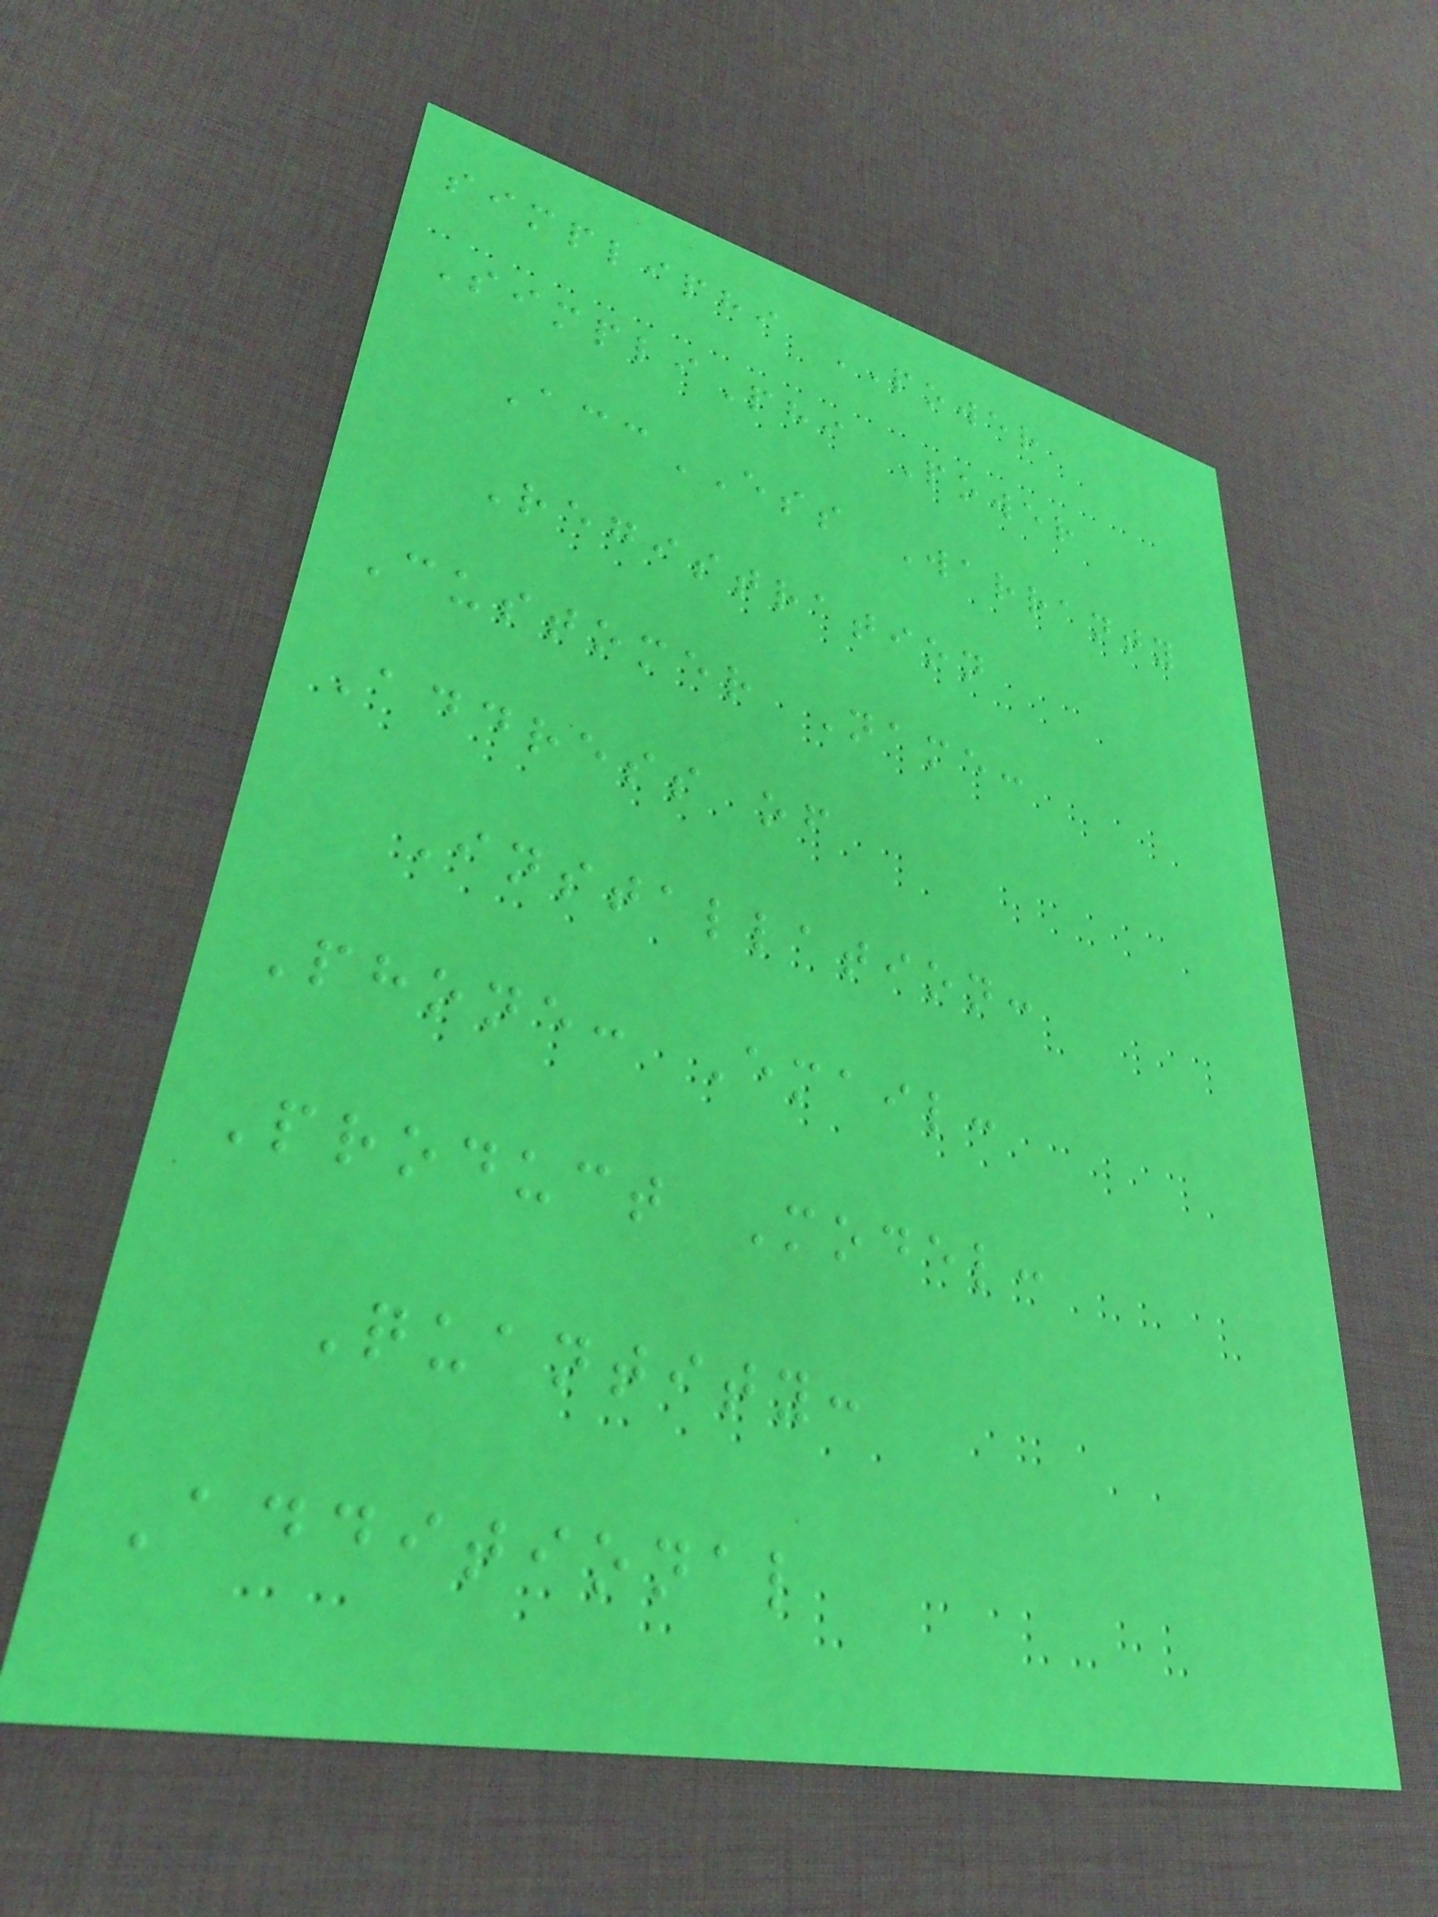simpliphi POWER
SimpliPhi Power
AccESS Warranty
Registration
Customer Name:
Address of
Installation:
Phone: Email:
Product Model:
Quantity:
Additional
